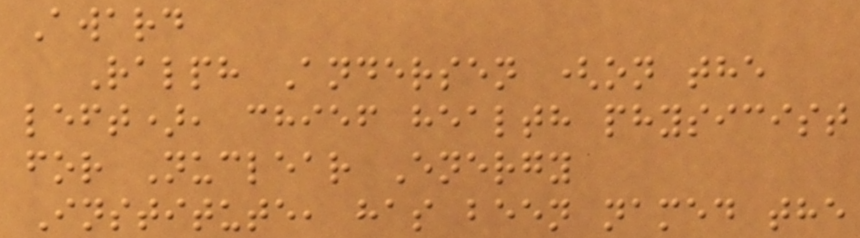Award
Ralph Andersen (on the
left), chief health physicist
for Nuclear Energy
Institute, has been named the
